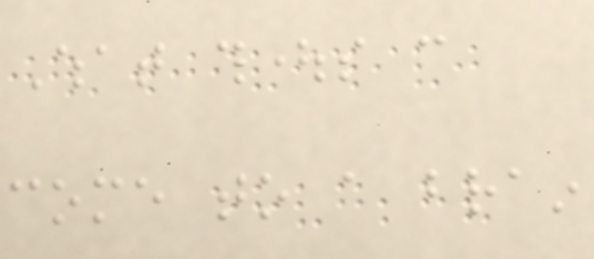What thoughts can
come to a brain
